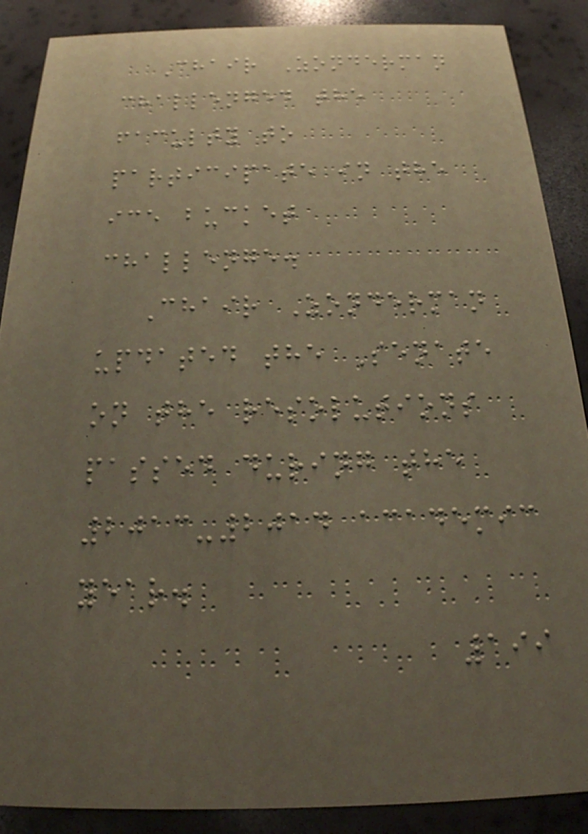Chair Zonderman
challenged the
faculty to
participate in the
ice bucket
challenge.
Chair Zonderman
updated the Senate
on the resolutions
passed during the
2013-2014 academic
year.
199
